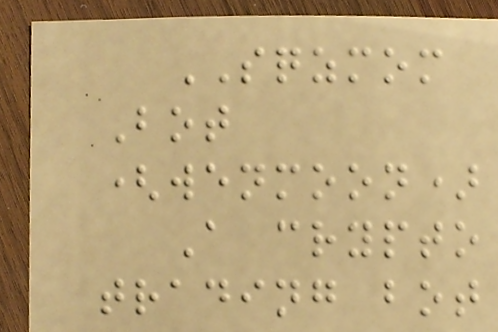SQZMOM
Bot
(wenmoon)
A crypto
trading bot
